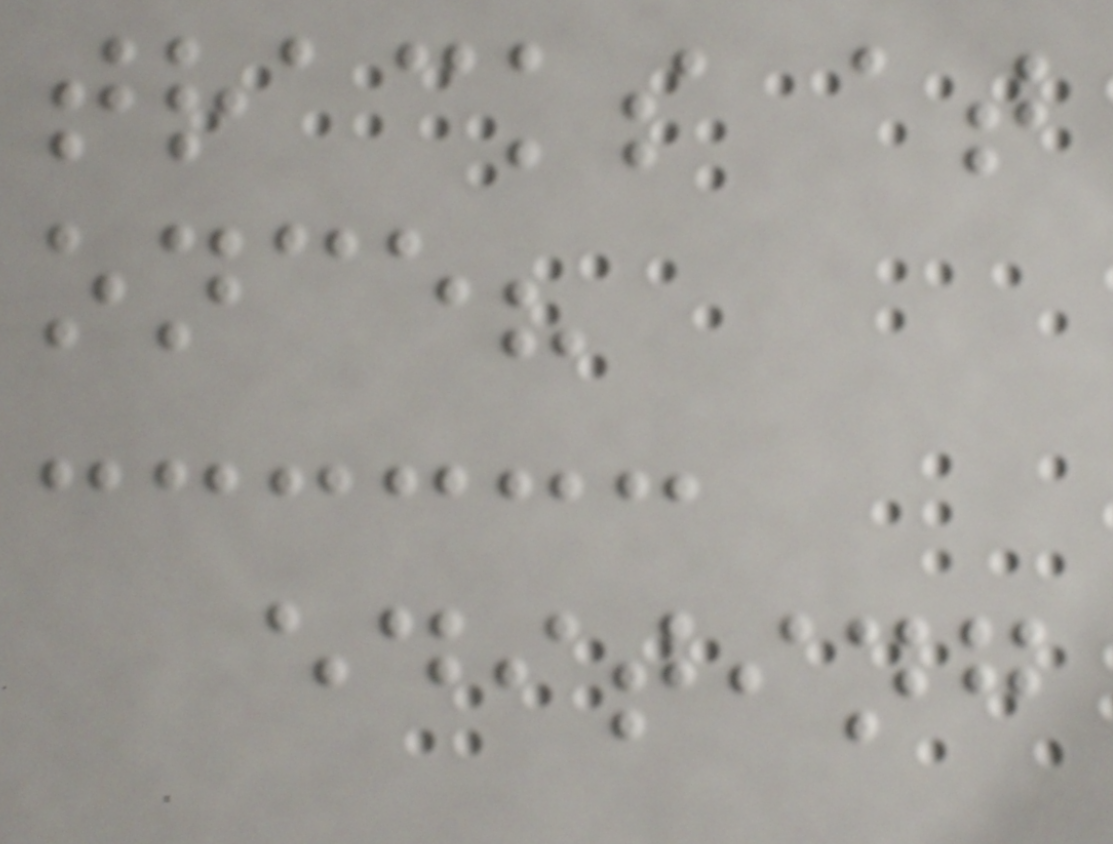tracks at
once?
editing
